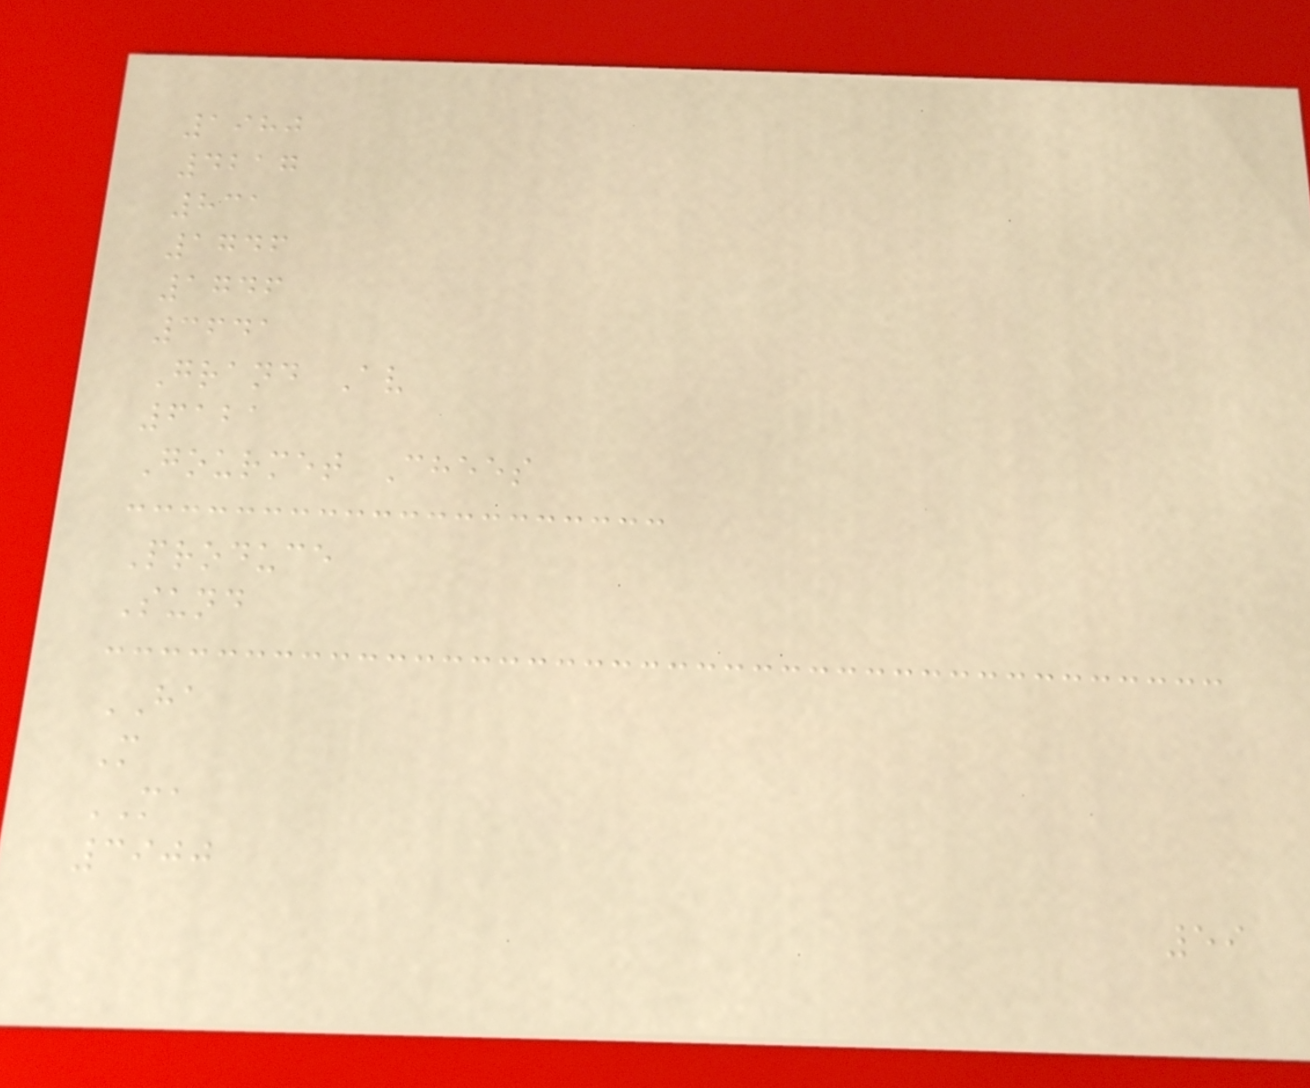1980
4217
831
1746
1746
3641
Grand Av
6121
Gourmet Chees
Produce
Sund
HA
M
MA
3900
59
